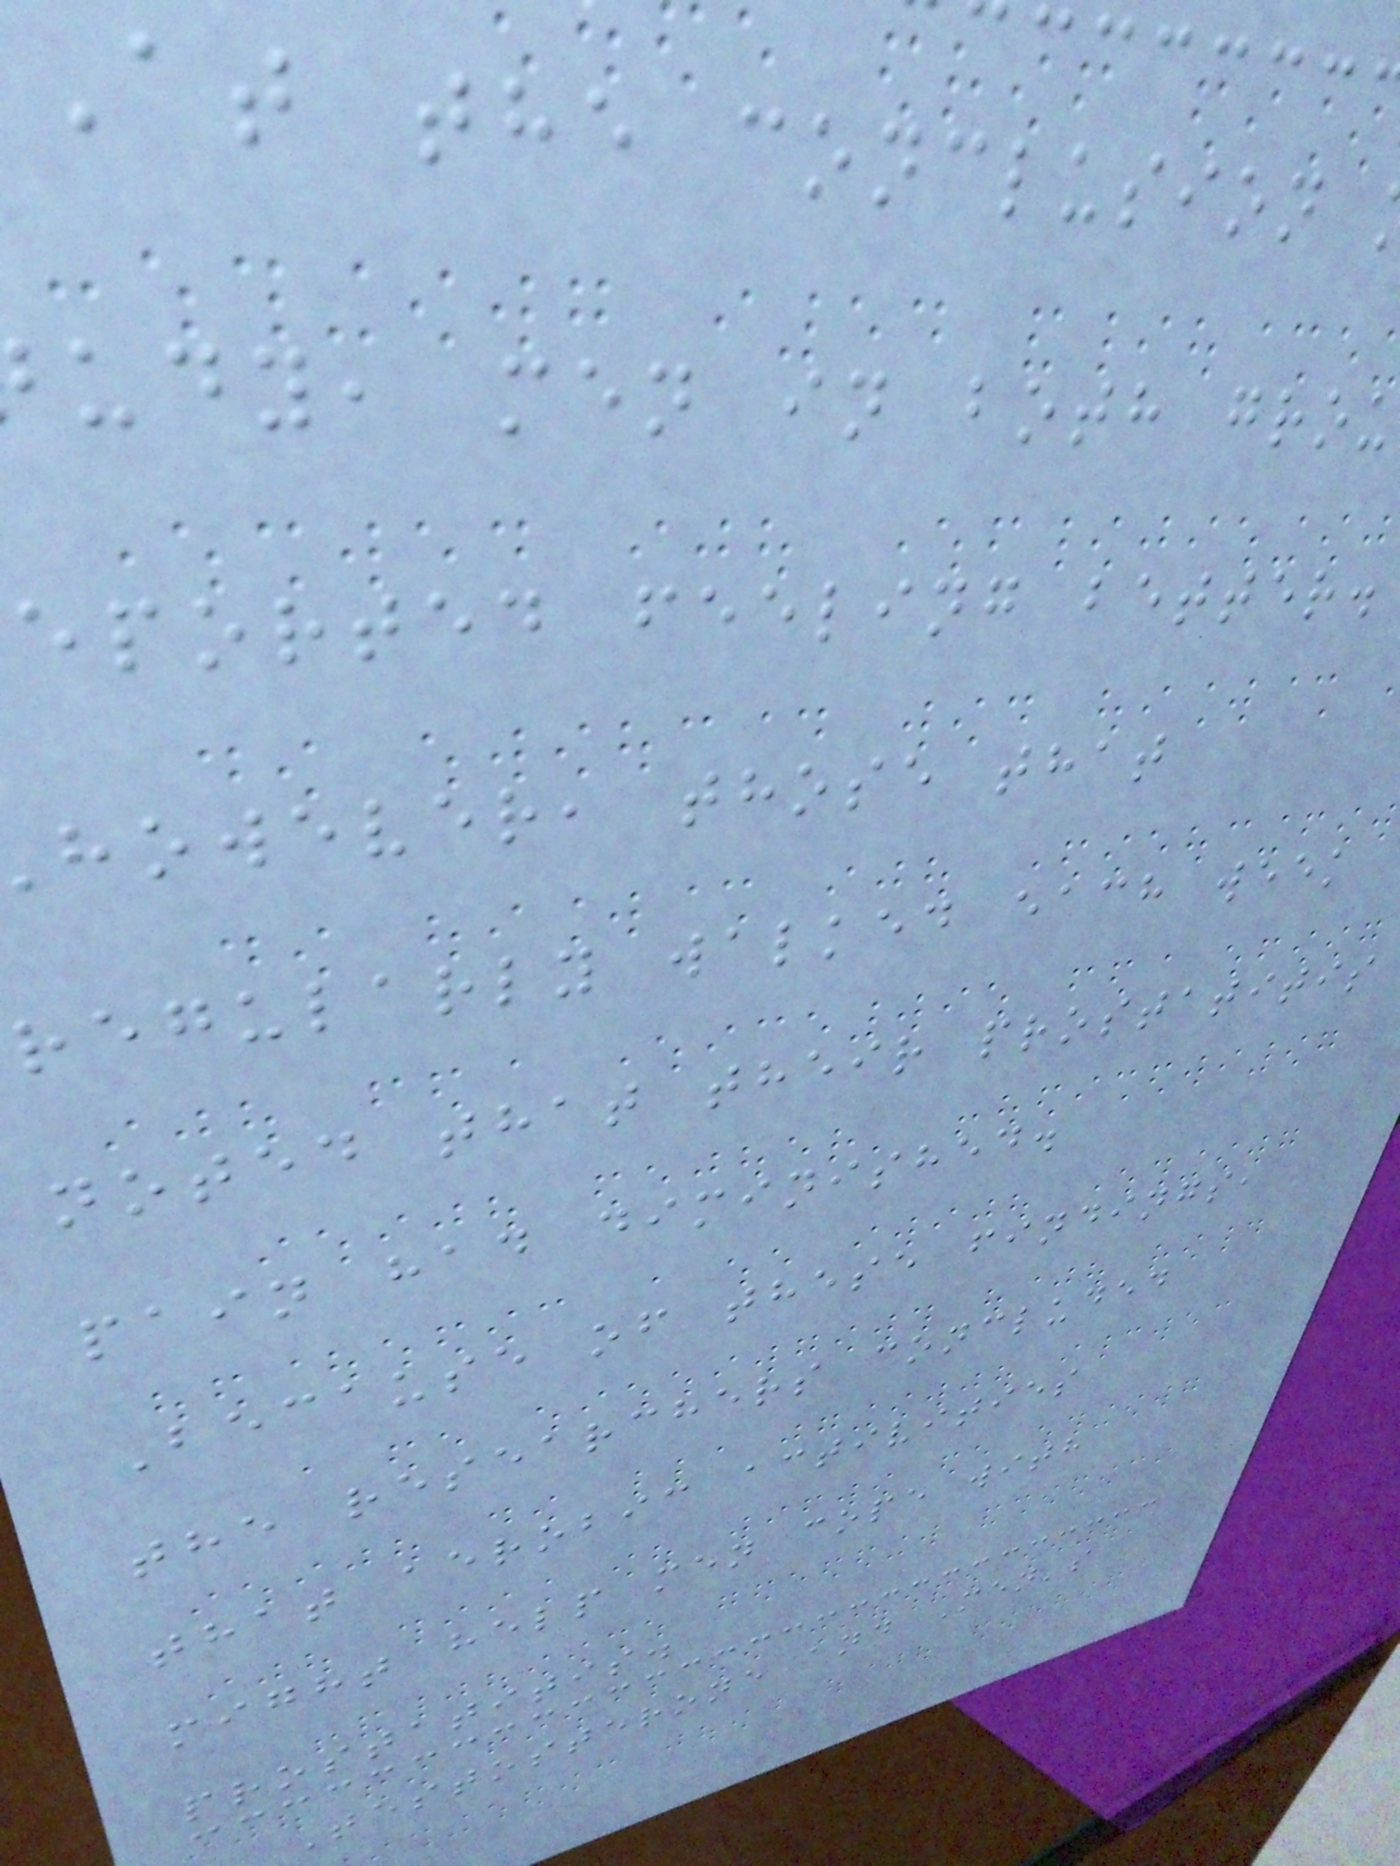At the conclusion
udy, men in both grou
eported feeling better.
however, those that
regularly walked each week
noted that their prostatitis
pain had diminished.
Because of these findings,
the researchers concluded
that aerobic activities
might help men cope with
prostatitis.
Testosterone and Men's
